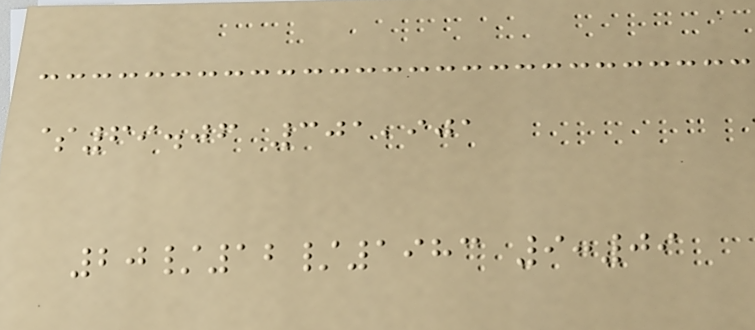$69.06 301,901
20/12/1983 9:09
